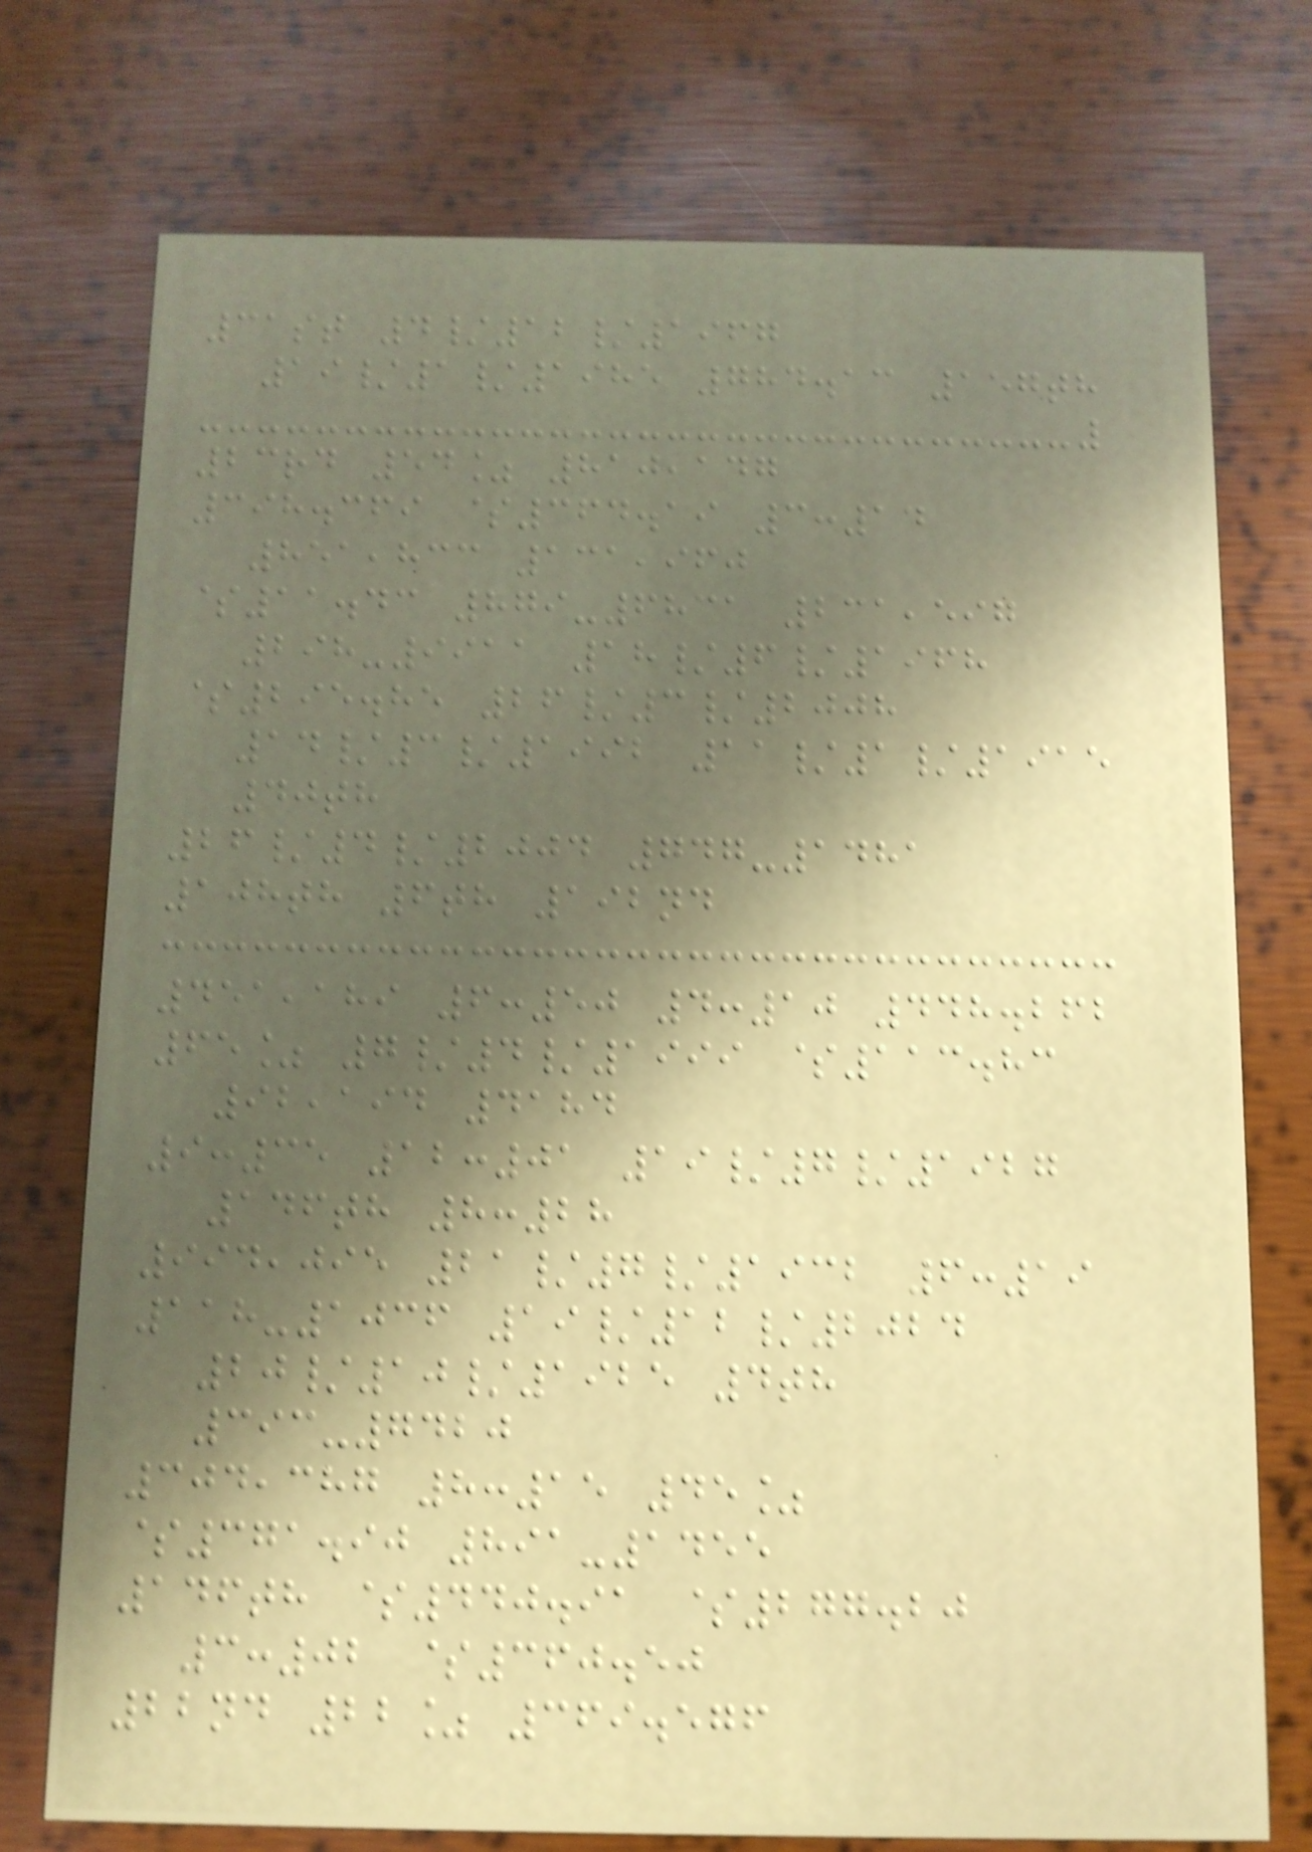31st 4/12/1967
19/1/1985 784.13 157th
23rd 54% 810,147
398.369 $364.19 3:14
851,833 131,960
$11.43 879-6831 231,597
298-9911 18/6/1968
$295.85 26/3/2008
14/3/1992 11/1/1915
40th
26/4/2004 747-1481
108th 6th 192nd
451,189 6:50 4:10 448.262
65% 7/4/1999 $113.83
92,194 4184
9:35 12:01 19/7/1927
146th 8:28
994,095 21/7/1932 6:19
118-1036 19/12/2024
20/10/1925 4th
393-7420
304,387 8:15 45%
$371.90 891-1455
146th $440.91 $277.20
3:02 $360.50
22nd 22% 369.576
